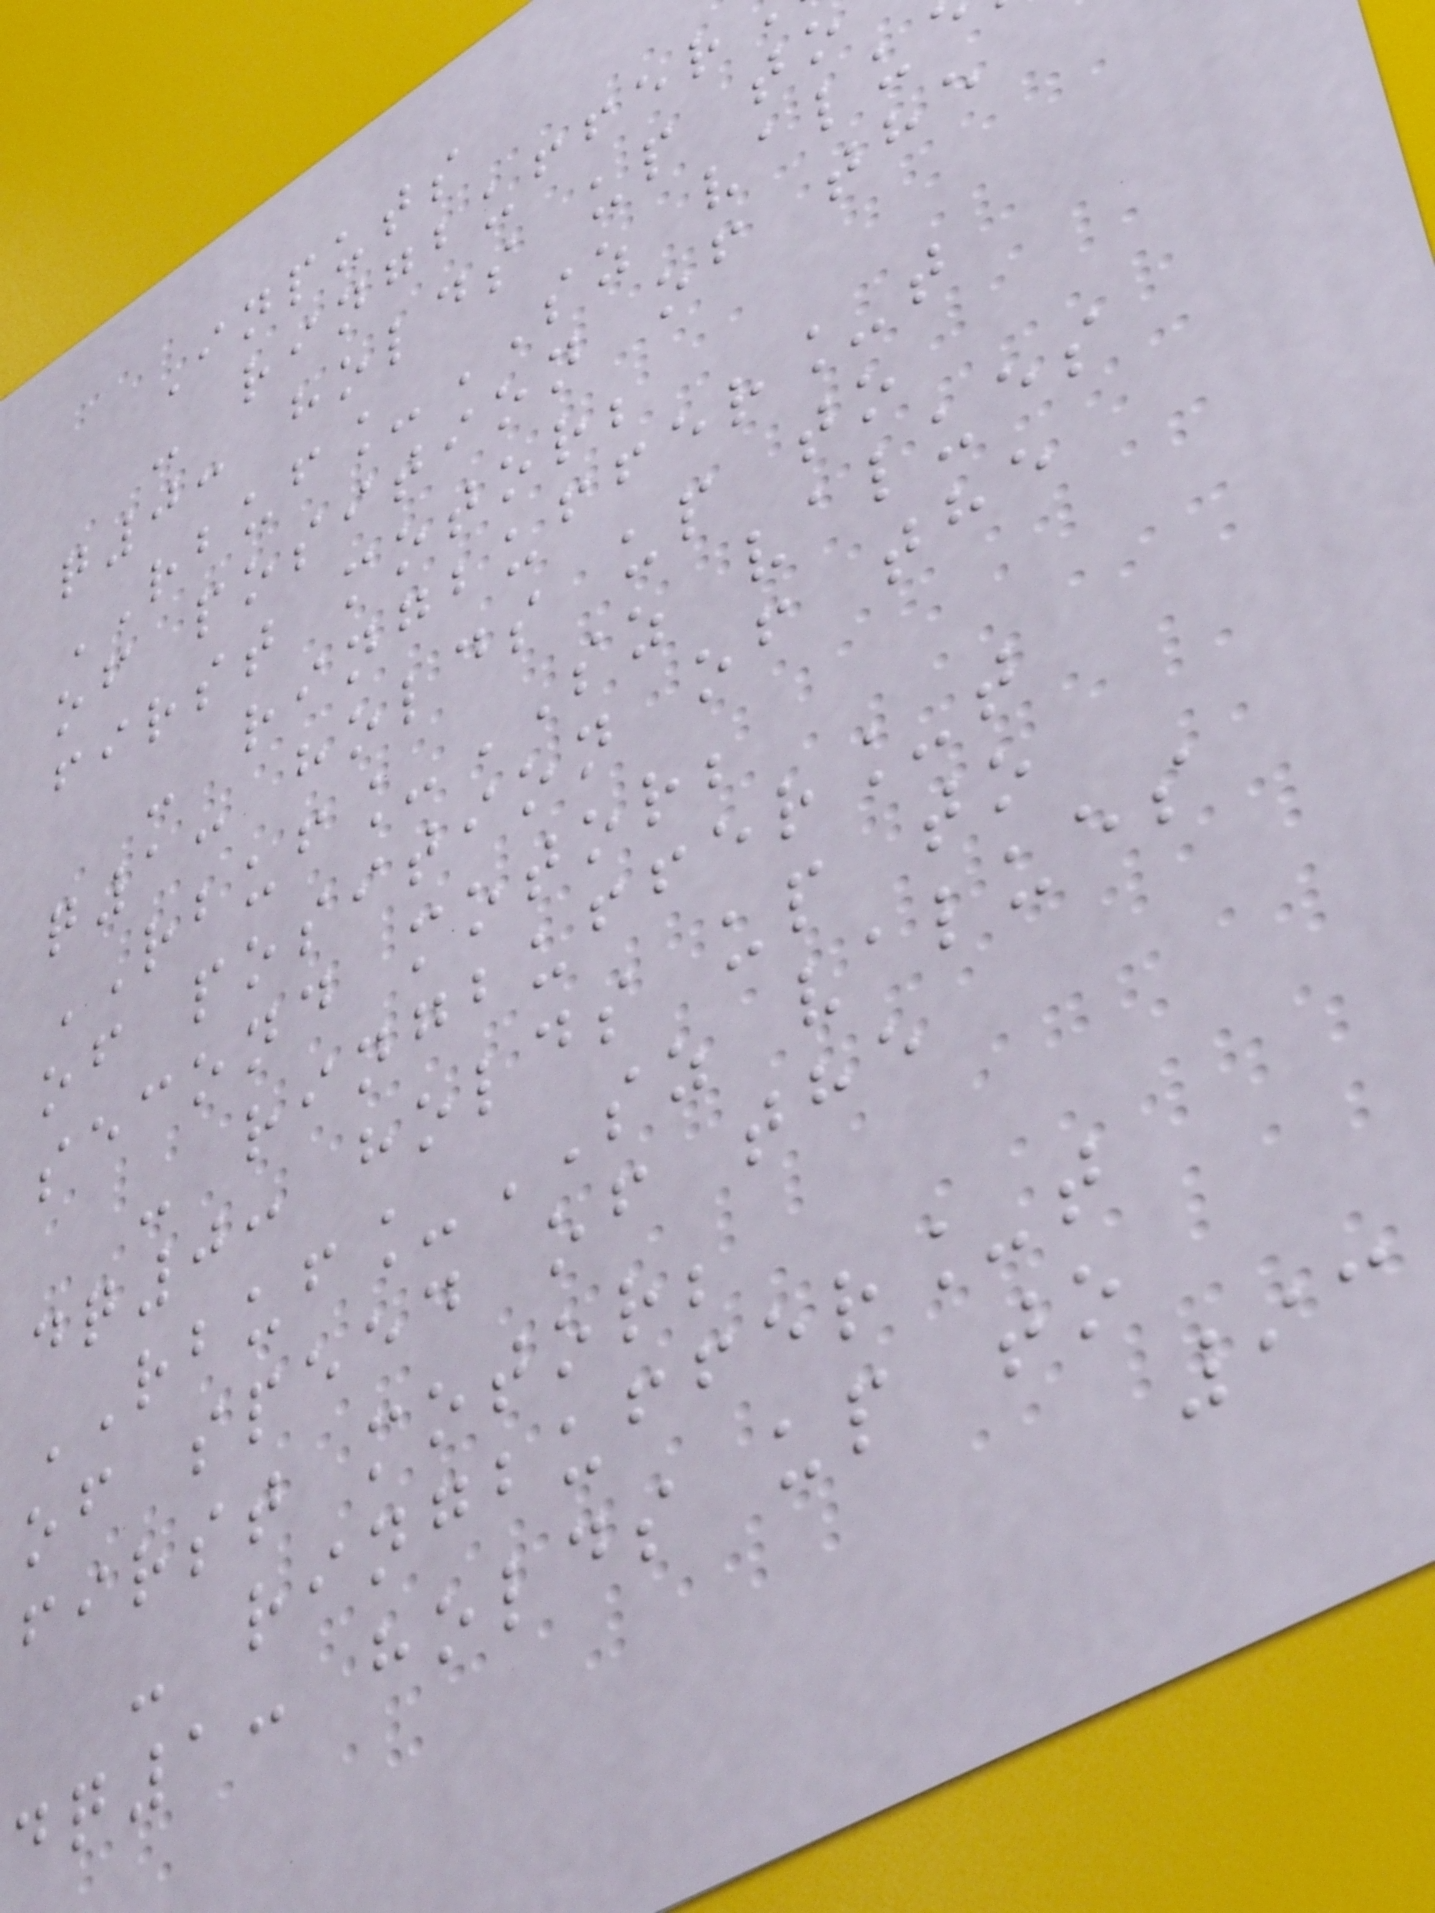Inputs
- ringbuffer
q0: holds up to
RBUF_SZ valu
of position of the
first motor;
- ringbuffer_t
q1: holds up to
RBUF_SZ values
of position of the
second motor;
- ringbuffer_t
dq0: holds up to
RBUF_SZ values
of speed of the
first motor;
- ringbuffer_t
dq1: holds up to
93
